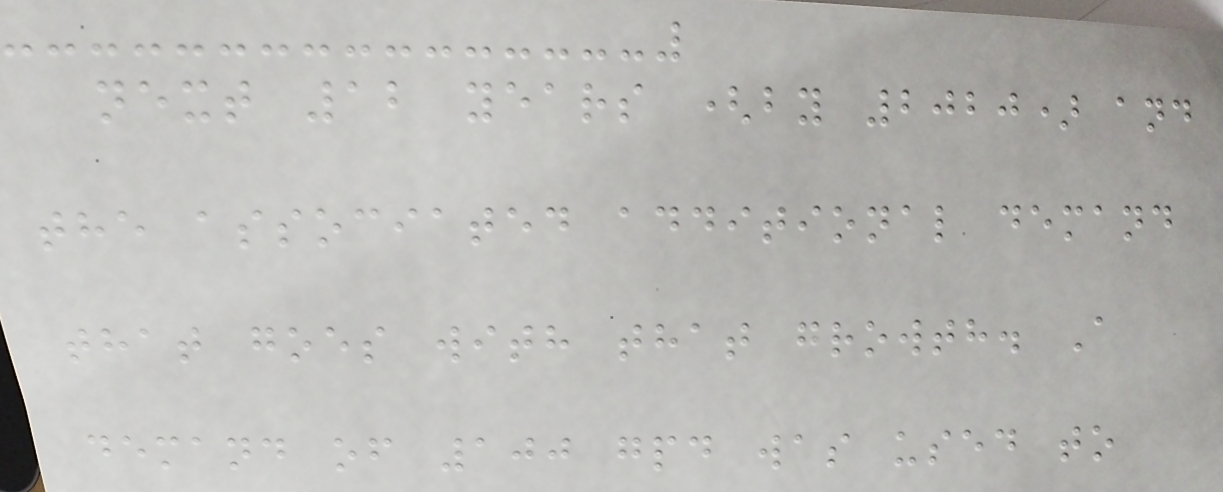next 12 years (by 2020) and
the associated additional demand
that goes with that growth. A
demand of 100 gpd was used to
